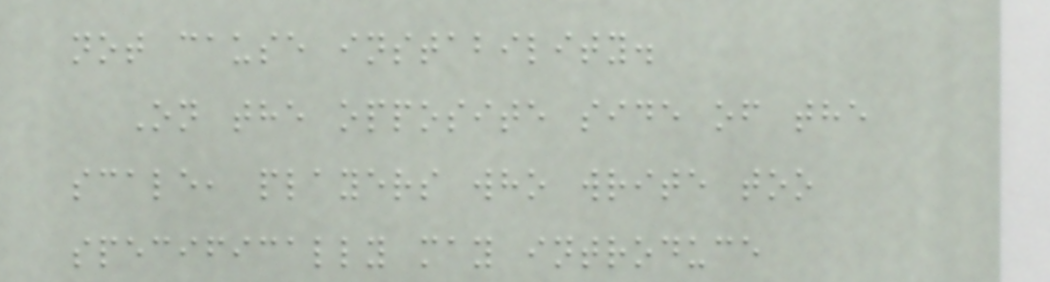not cause instability.
On the opposite side of the
scale, players who write too
specifically may introduce
